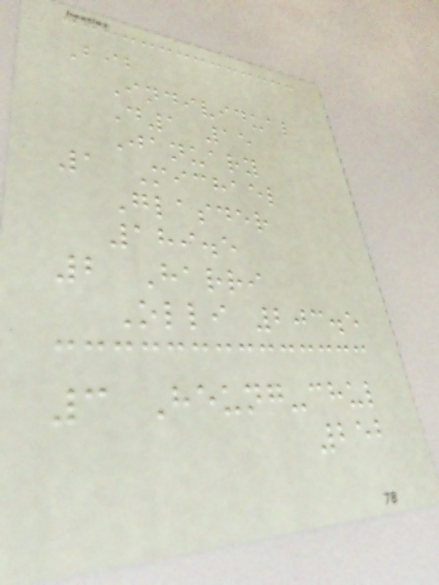Bib
Individual
D1 15
January
1 Michael
Glasder
189.5
2 Harri
Olli 203.5
3 Heung-chul
252
